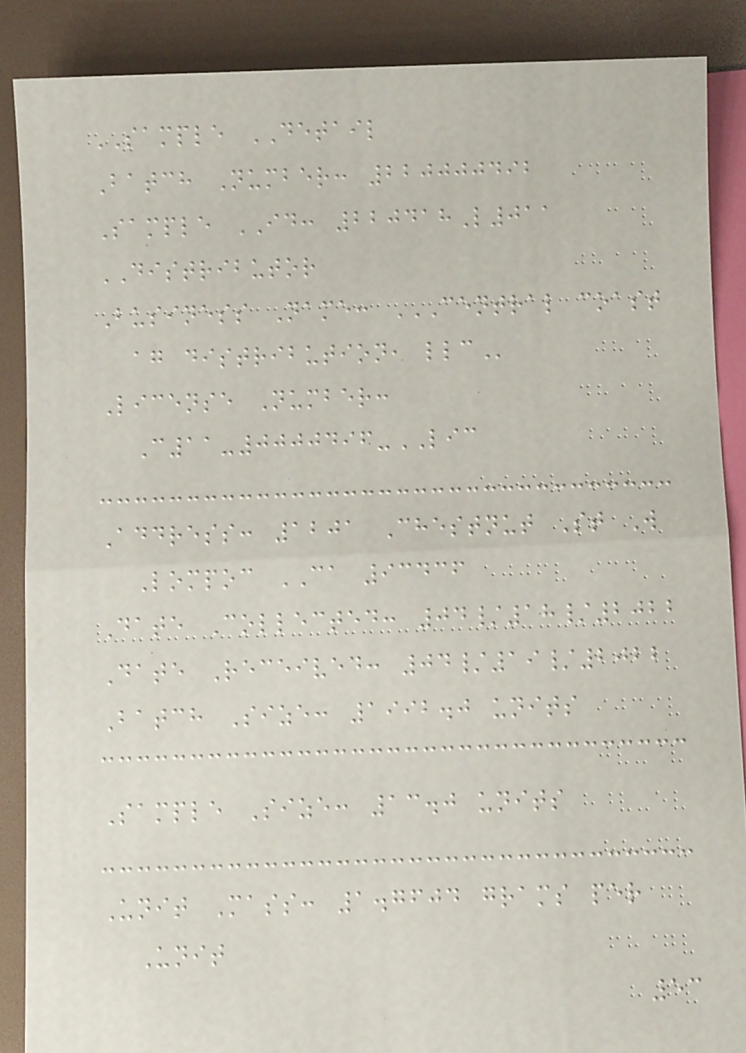SAMPLE DETAIL
Batch Number: 220000492
Sample ID: 220418L011
DISTRIBUTOR
Business Name: CENTRAL COAST
AG DISTRIBUTION, LLC
License Number:
C11-0000496-LIC
Address: 1201 Chestnut St W
Lompoc CA 93436
Date Collected: 04/18/2022
Date Received: 04/19/2022
Batch Size: 1992.0 units
Sample Size: 13.0 units
Unit Mass: 1.7604 grams per
Unit
53
